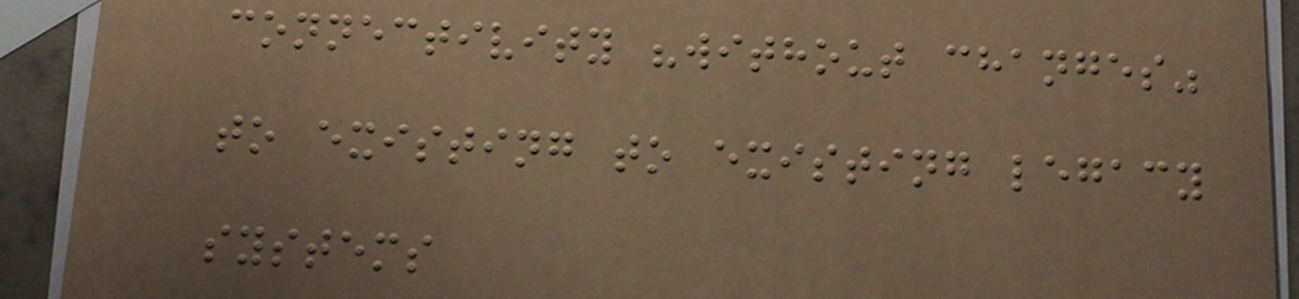connectivity "without changes"
to existing to existing legacy
systems
